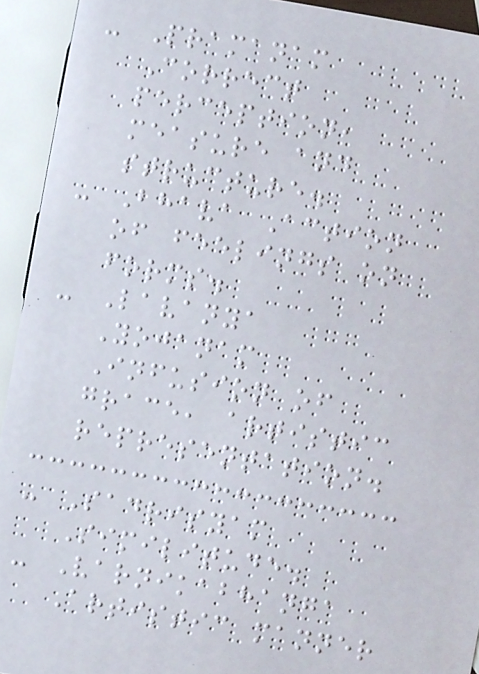- Pramanam
Correct
perception,
measure and
structure.
- Bhava Action
of feelings on
forms.
- Lavanya
Yojanam
Infusion of
grace, artistic
representation.
- Sadrisyam
Similitude.
- Varnikabhanga
Artistic manner
